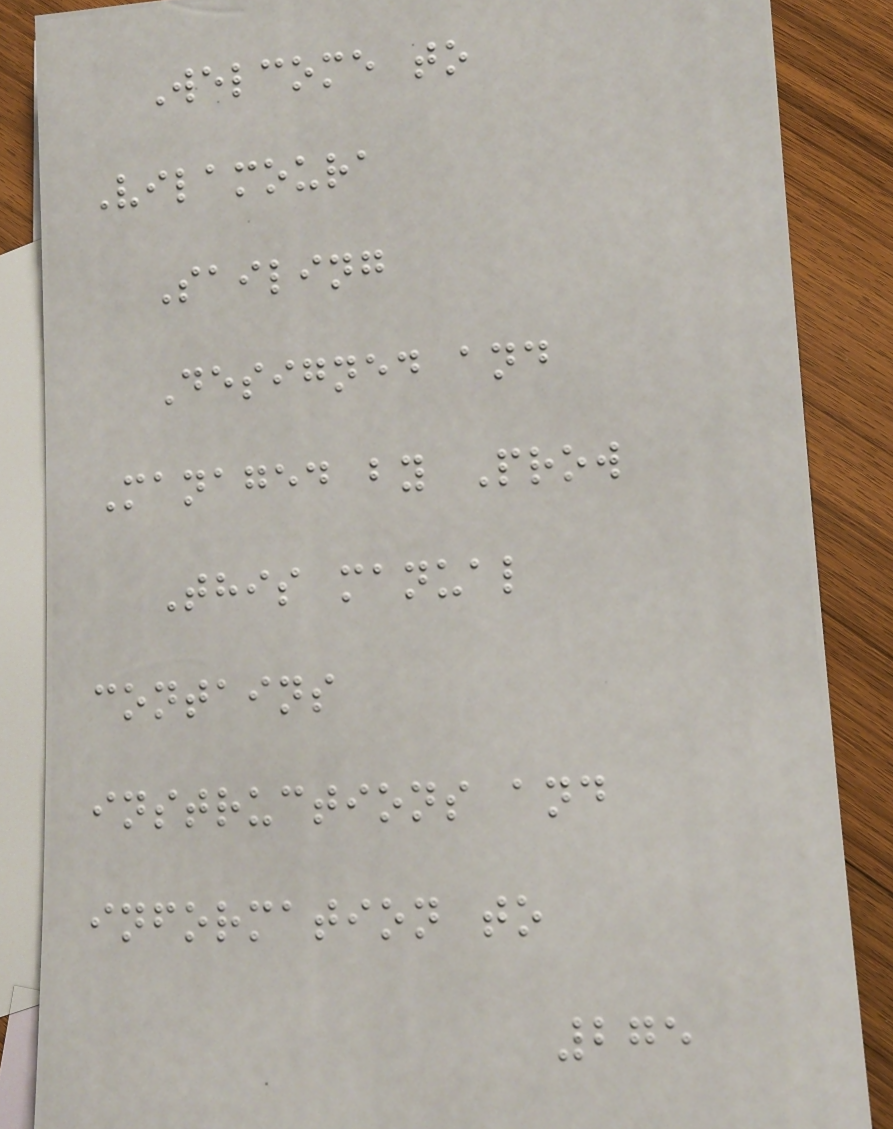Welcome to
Vilamoura
Sailing
Designed and
Managed by Prow
This manual
contains
instructions and
information to
275
